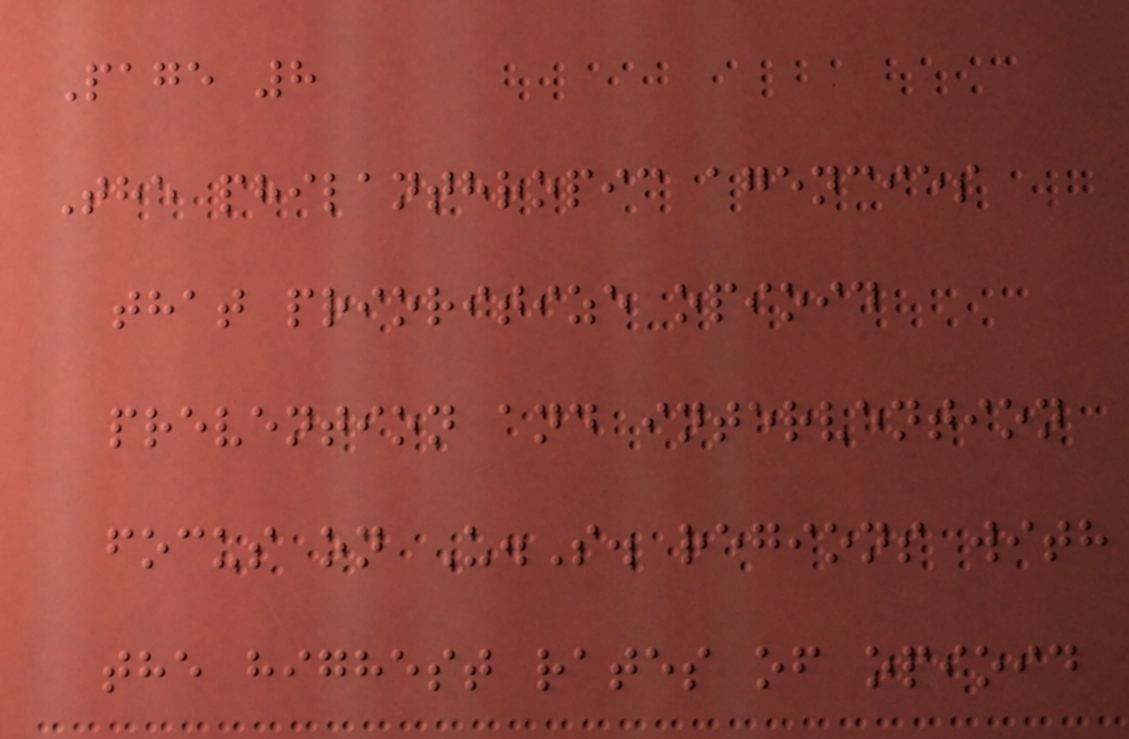Page 8
The philanthropic agencies
that prioritize opioid
prevention and intervention
focus on U.S. regions with
the highest rates of opioid
